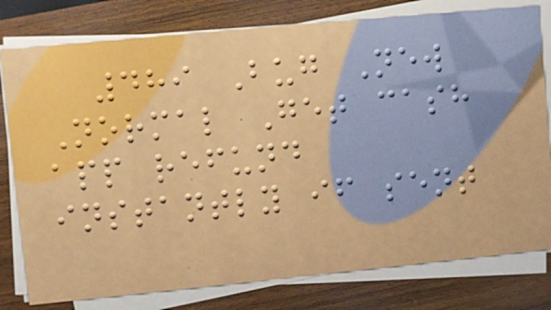489 Bug New
Normal Get cash
app refund
instantly if sent
